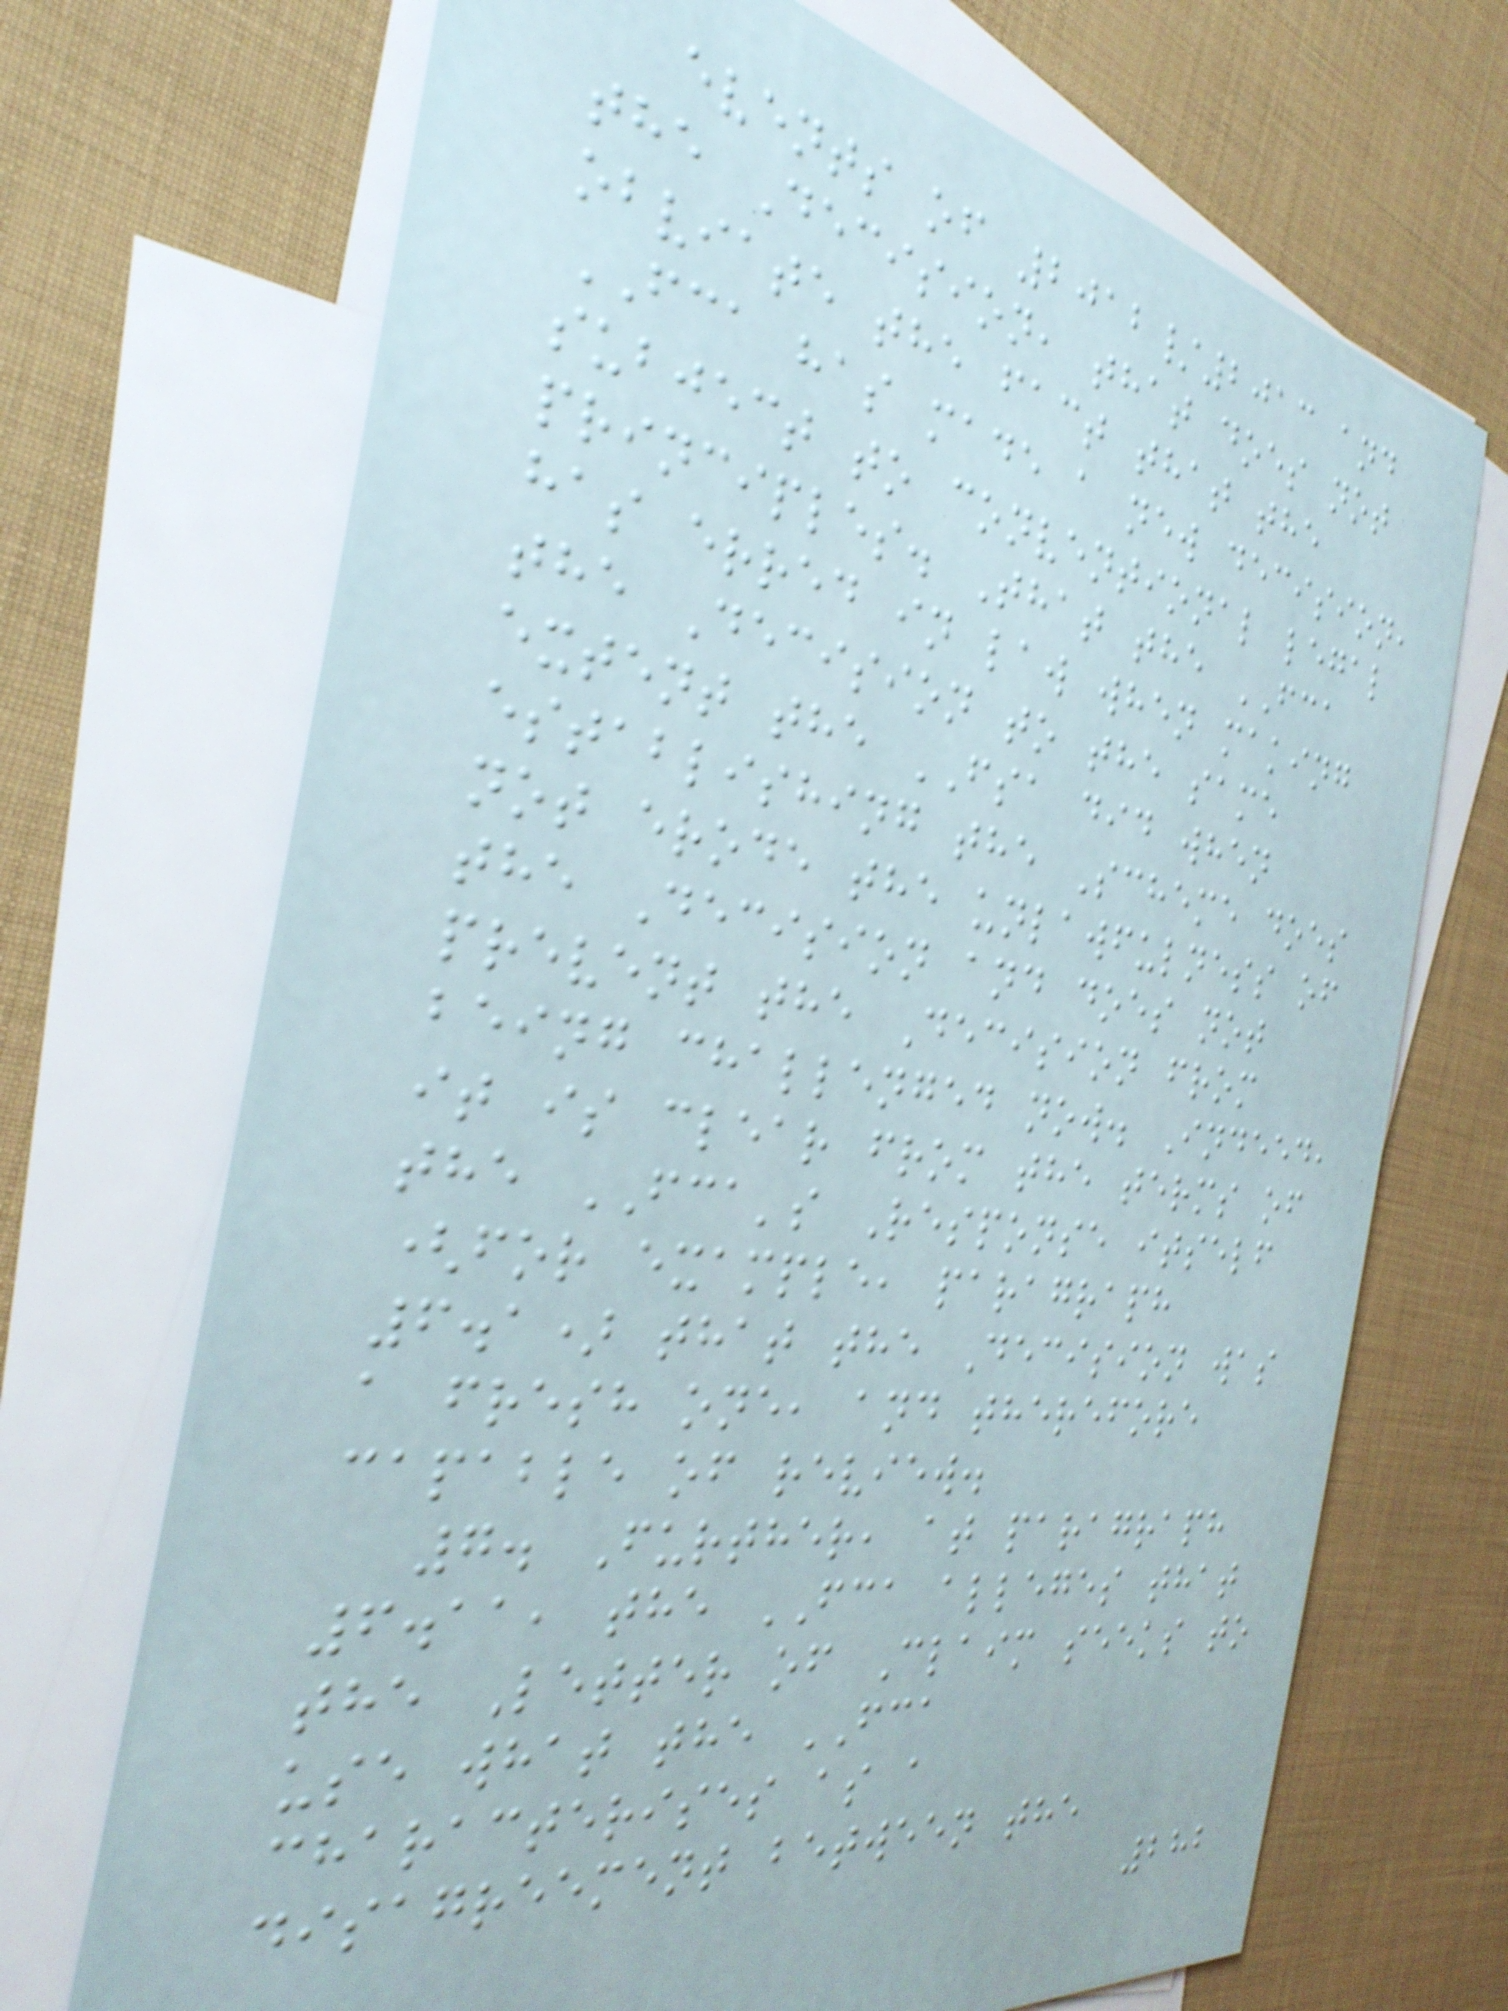events of 2012/2013 and
the Decision, that does not
obviate the fact that the
FCA has made a new decision,
subject to conventional legal
principles. That the FCA
has erred in law when making
the Decision to the same
extent the FSA did when
establishing the Scheme does
not erode the unlawfulness of
the Decision and does not
prevent the Decision from
being challenged now. Indeed,
it is clear from the terms of
the FCA's Response itself
(for example, paragraph
6.1) that the Decision was
a fresh one, and therefore
capable of review.
7. Further, at paragraph
6.11, the FCA alleges that
the Letter of Claim seeks to
use what the FCA
characterises as a
disagreement between the
282
